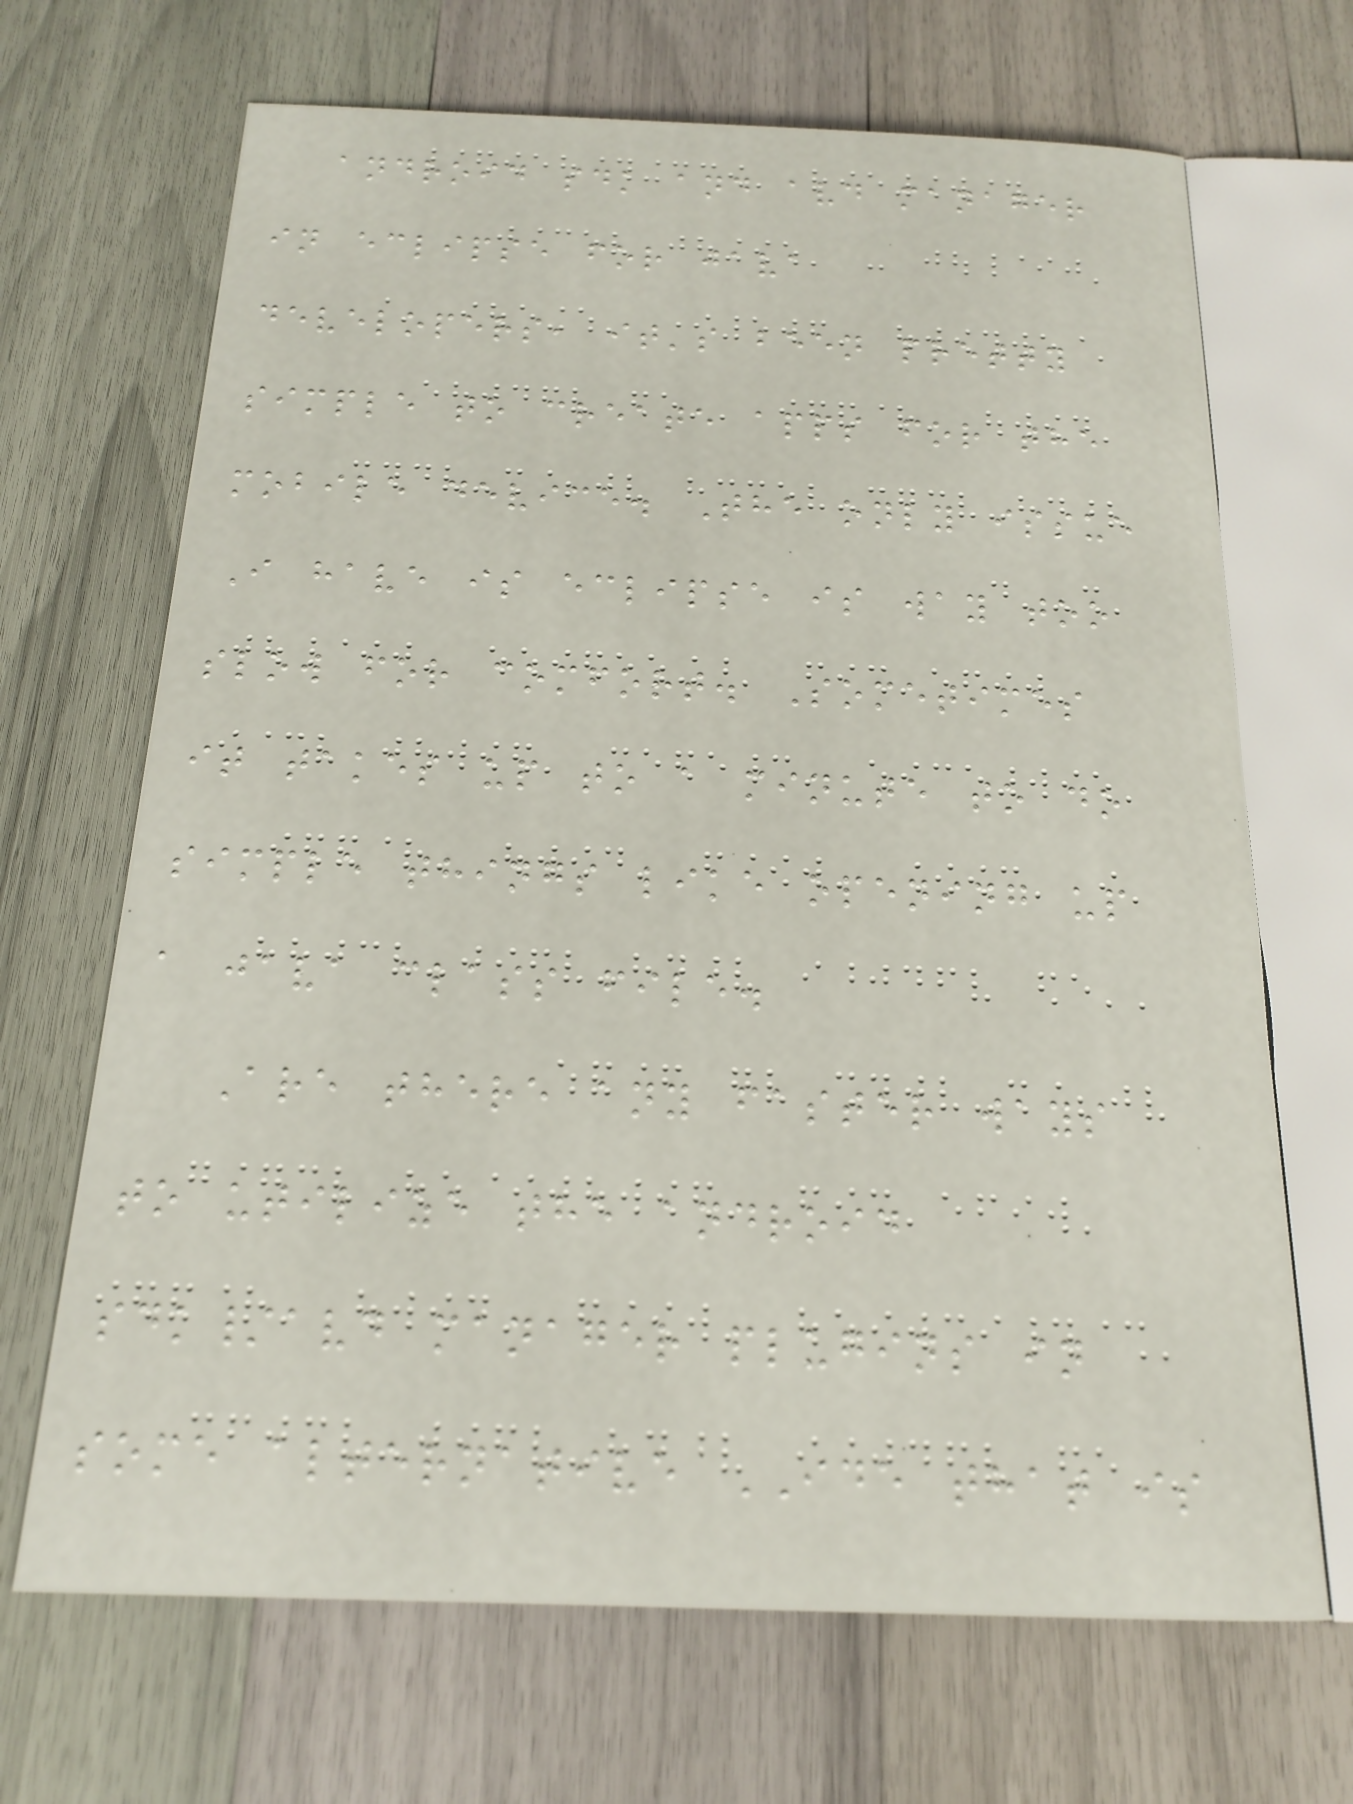android sdk and avd manager
in eclipse for java
developers, it's been pretty
simple to create apps for the
mobile device. The only issue
I have is eclipse is way too
slow for comfort. Sometimes
it takes up to a minute to do
simple things like opening up
a java class file.
Are there any faster ways
to utilize the android
sdk/avd manager plugins in
some alternative IDE that is
